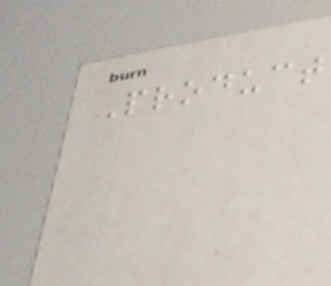Product
